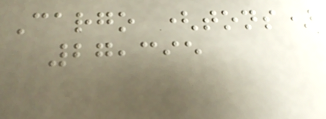Cargo (tons)
27,395
